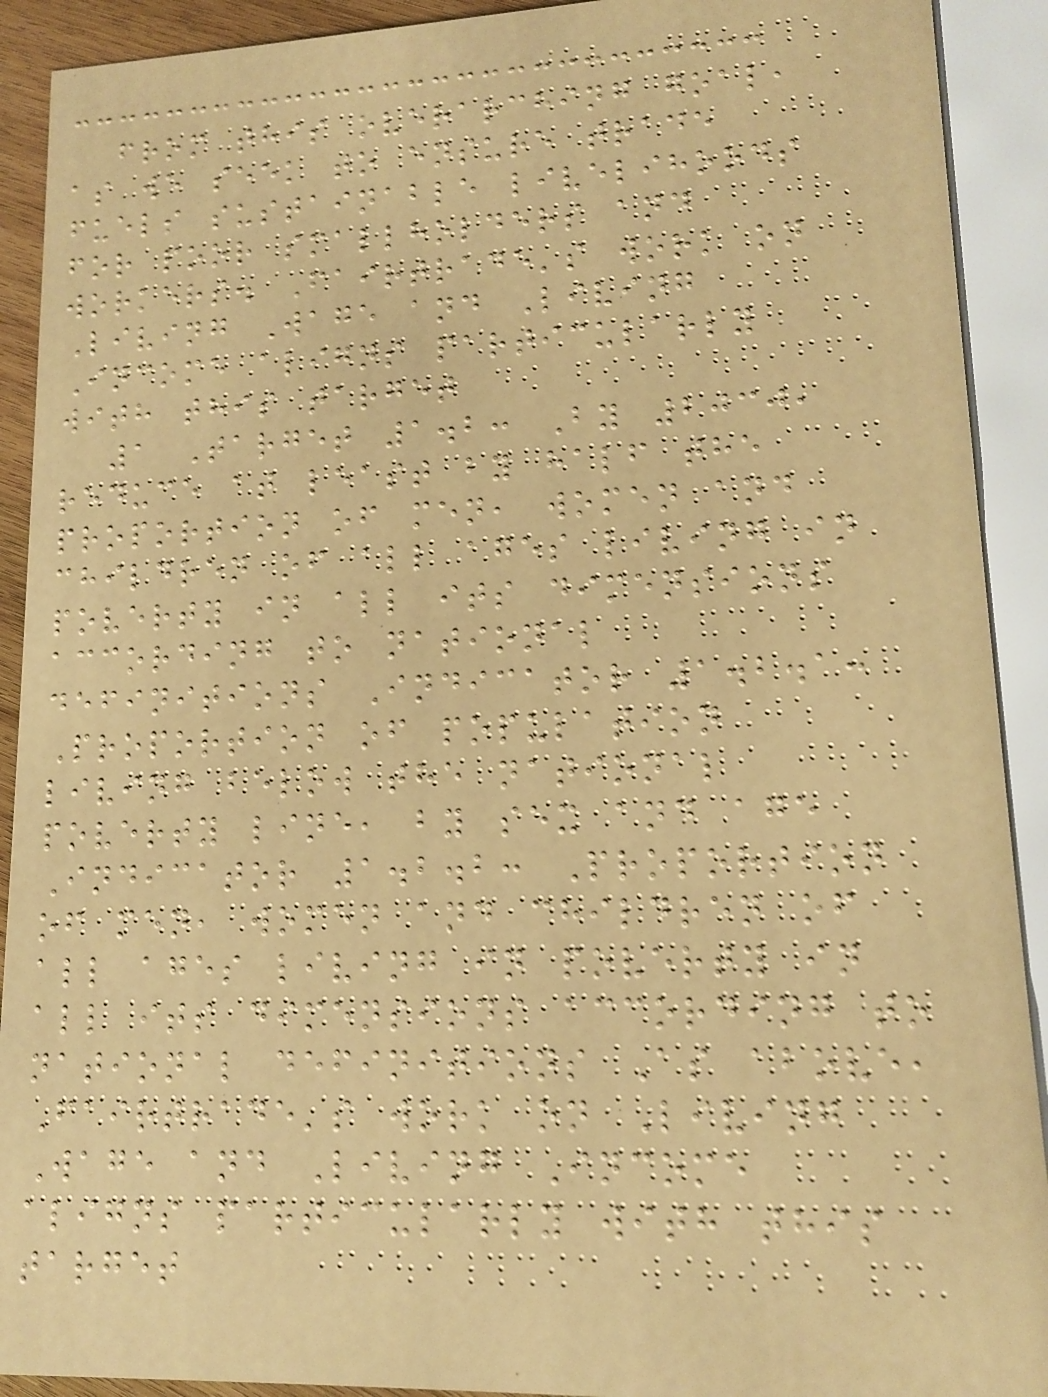from this overarching goal,
as we seek to ensure trade
fuels sustainable livelihoods
for poor smallholders and
workers. Fairtrade's work on
Living Wage and Living
Income aligns particularly
with this target
1 Target 1.2: By 2030,
reduce at least by half the
proportion of men, women and
children of all ages living in
poverty in all its dimensions
according to national
definitions Indicator 1.2.1:
Proportion of population
living below the national
poverty line, by sex and age
Indicator 1.2.2: Proportion
of men, women and children of
all ages living in poverty in
all its dimensions according to
national definitions As above,
Fairtrade's work on Living
Wage and Living Income
aligns particularly with this
target
